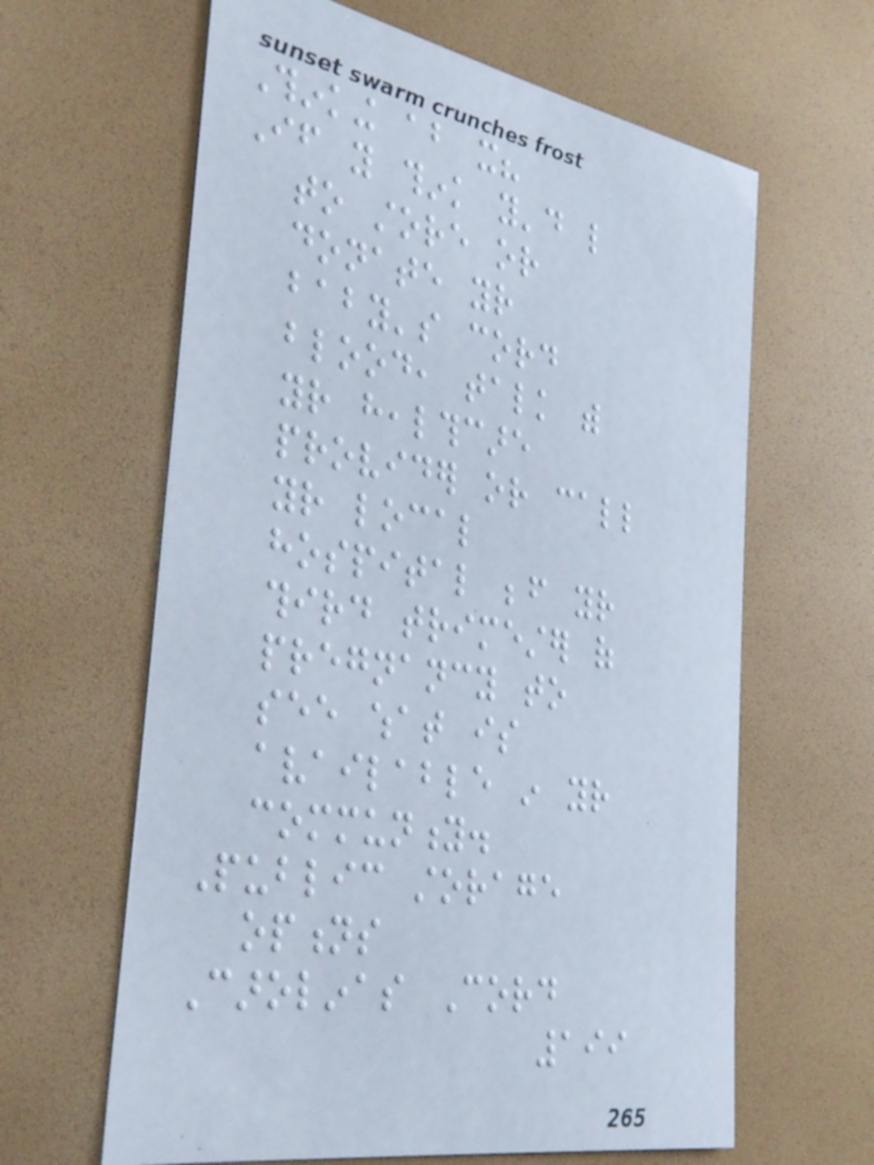Thinking about it?
If you think you'd like
to store or
donate your
baby's cord
blood, talk with
your healthcare
provider or call
your local
hospital before your
third trimester of
pregnancy to
see what is
available in your
community.
Public storage
options
Carolinas Cord
199
